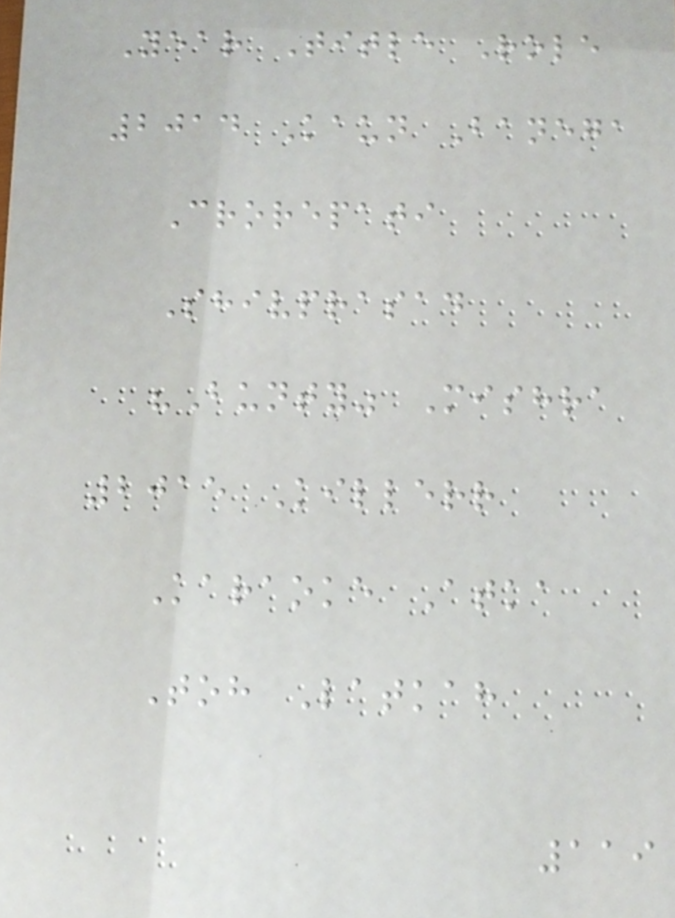Year Title Role
2014 Kaun Banega
Crorepati
Shivprasad
"Bunty" Mishra
2015 Killerr
Karaoke Atka
Toh Latkah
119
